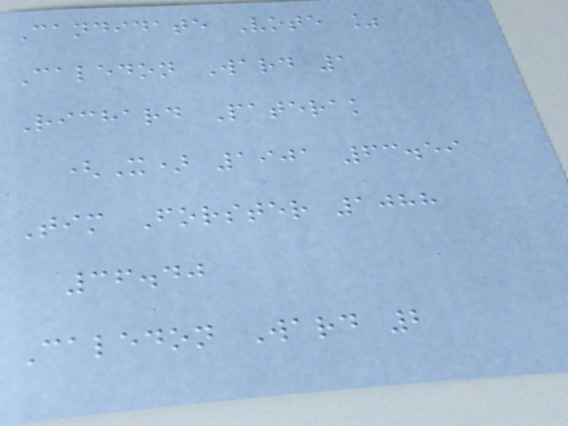Candidate Vote %
Caledon Ward 1
Richard Paterak
(X) 1901 63.59
Tim Forster 1088
36.40
Caledon Ward 2
